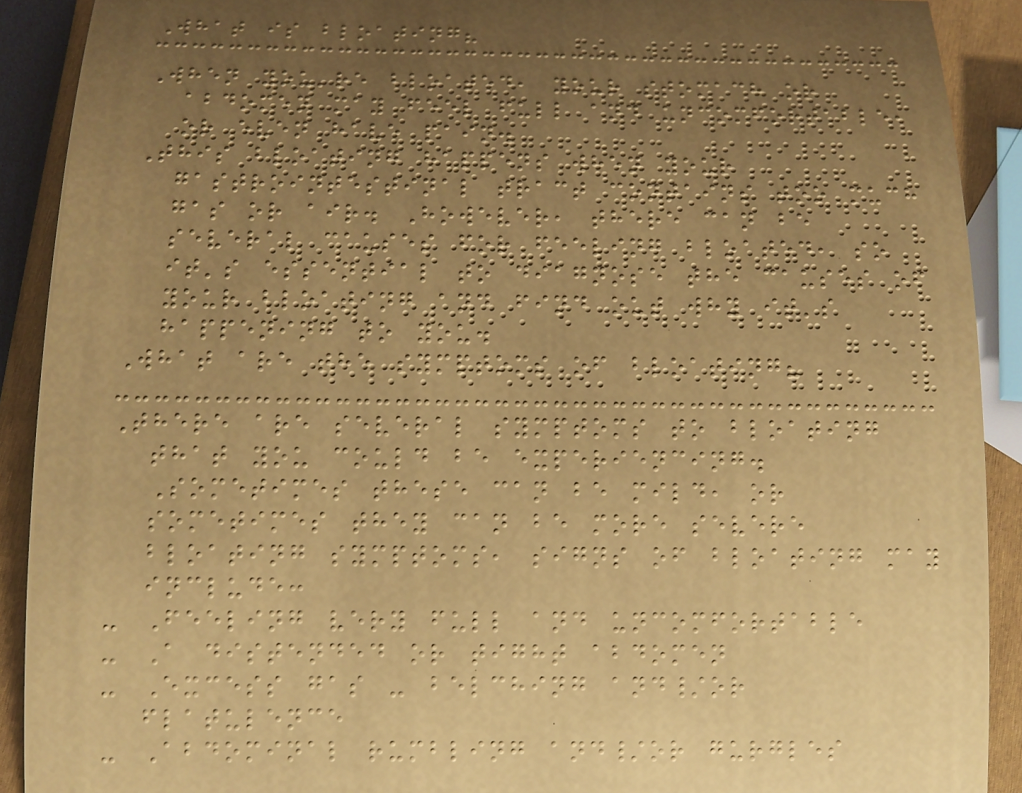What is bloating?
When you're bloated, your stomach or
abdomen may feel full and uncomfortable,
or even have pain.
This bloating happens when your
gastrointestinal tract contains too much
gas or air. However, there can be
several causes for feeling bloated, so
it's essential to diagnose the causes of
your bloating and find out why it's
happening to you.
What are the symptoms of bloating?
There are several symptoms to bloating
that you could be experiencing.
Sometimes these can be mild, or
sometimes they can be more severe
bloating symptoms, signs of bloating may
include:
- Feeling very full and uncomfortable
- A distended or tight abdomen
- Excess gas - belching and/or
flatulence
- Abdominal rumbling and/or gurgles
